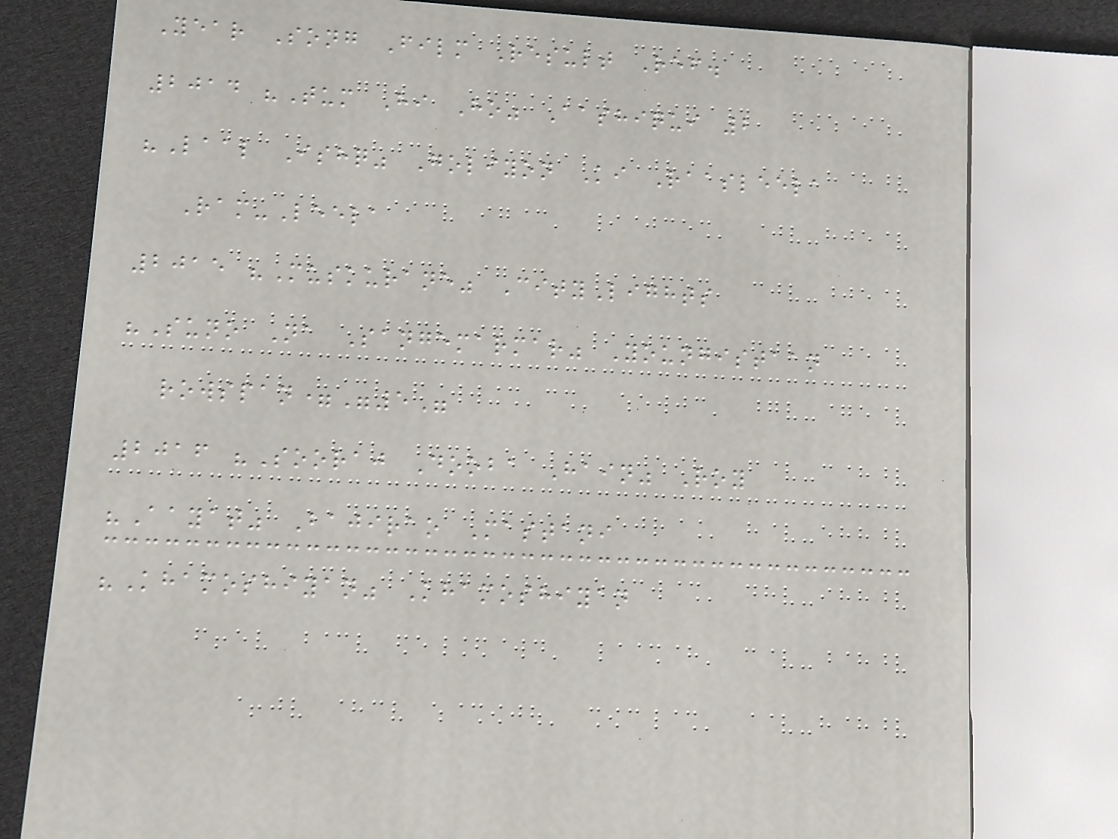Year Song Film Result Ref.
2014 "Tum Hi Ho" Aashiqui 2
"Laal Ishq" Goliyon Ki Raasleela
Ram-Leela
2015 "Muskurane" CityLights
"Suno Na Sangemarmar" Youngistaan
rowspan="5"
2016 "Sooraj Dooba Hain" Roy
"Aayat" Bajirao Mastani
"Khamoshiyan" Khamoshiyan
